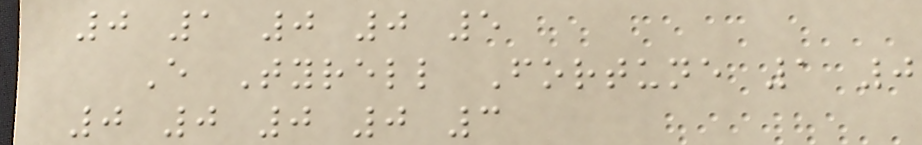0 1 0 0 5
E Tyrell Fortune 1 0
0 0 0 0 3
